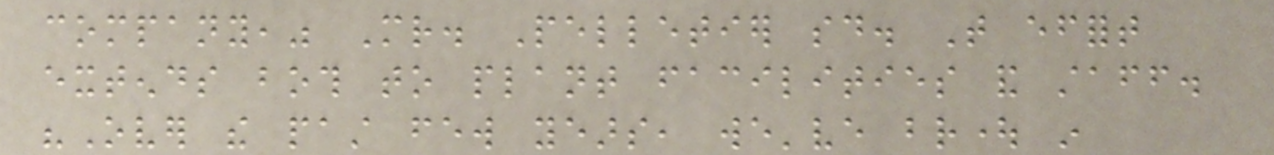company," Mr. Pelletier said. That effort
extends both to plant facilities and staff.
"Over the past few years, we've brought in
